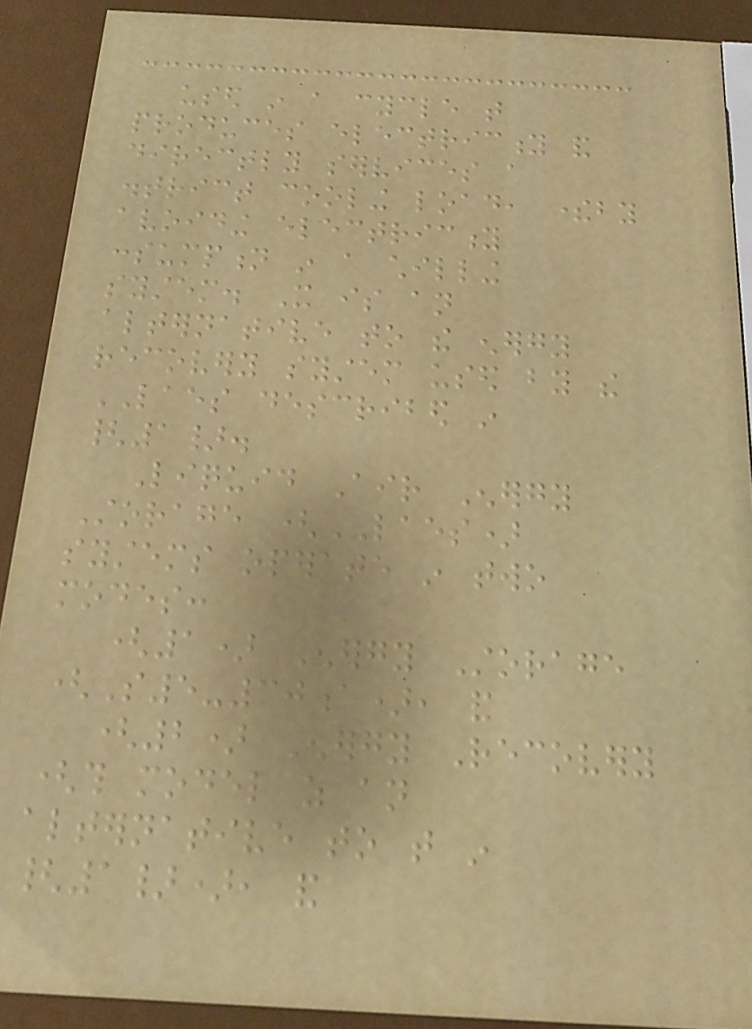used in a cycle that
produces electricity and
directly services a
district cooling load, thereby
avoiding electricity
consumption in a chilling
system. It is an
alternative to the energy
recovery system used by the
LAES described in
{1}.
Liquid Air Energy
Storage (LAES)
systems operate in two
modes:
(1) Energy Storage
(S5-30a), and
(2) Energy Recovery
(this model as an
alternative to that in
{1}), and
